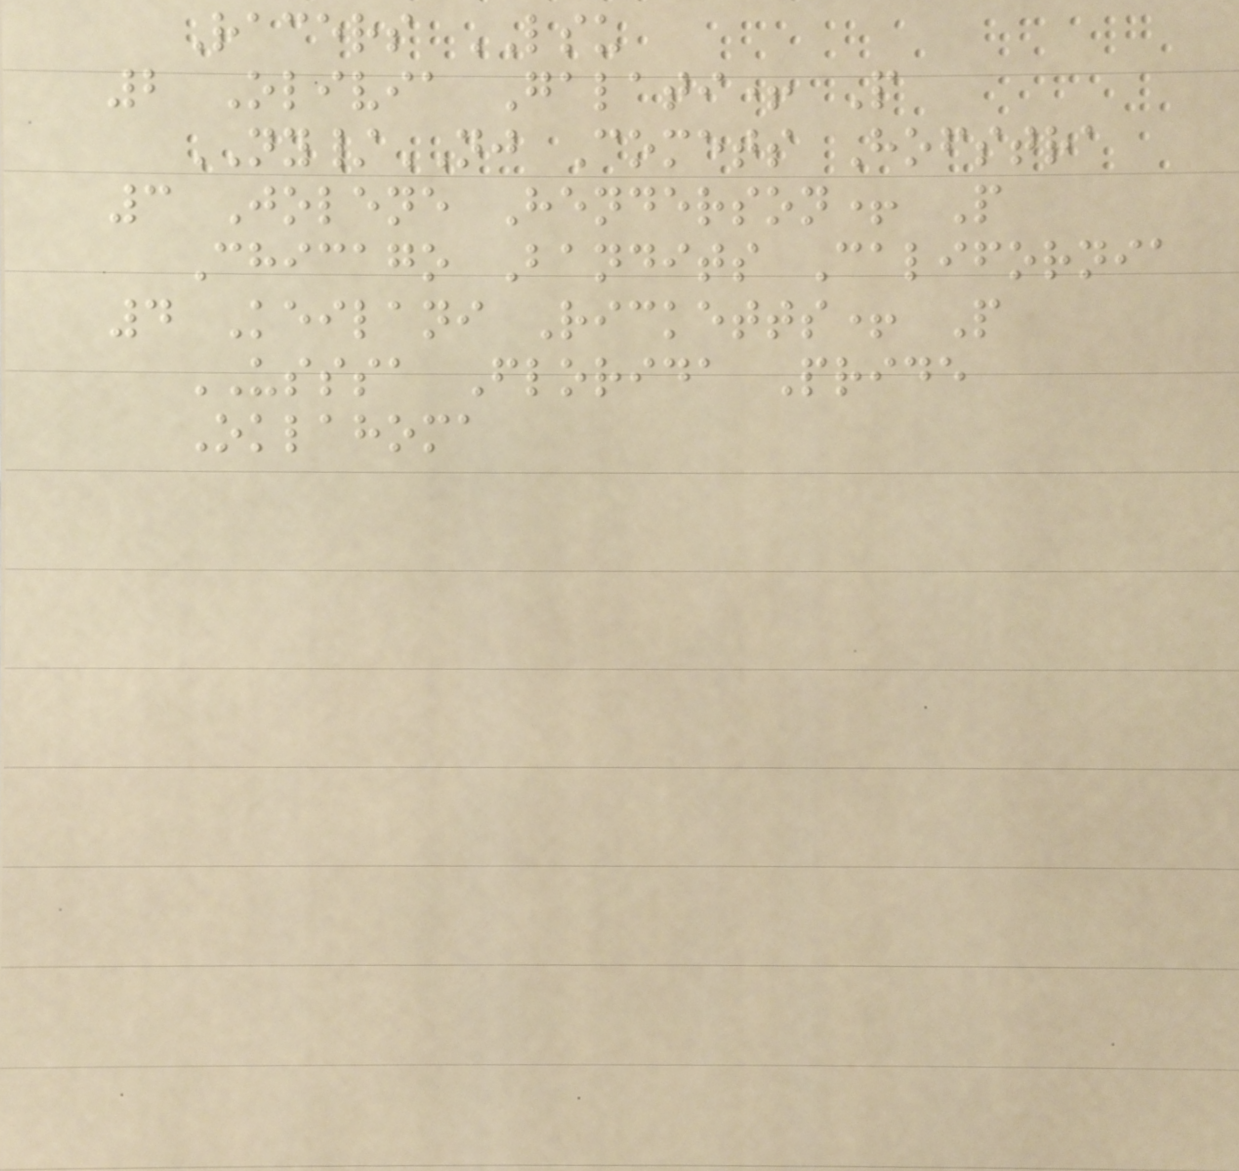Racers LSU
2 Olivia Galati+ P
NY/NJ Comets Hofstra
3 Jolene Henderson+ P
Chicago Bandits California
4 Keilani Ricketts+ P
USSSA Florida Pride
Oklahoma
